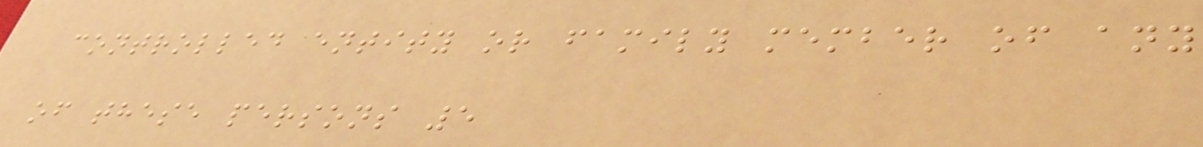controlled entity or family member of any
of these persons 5
